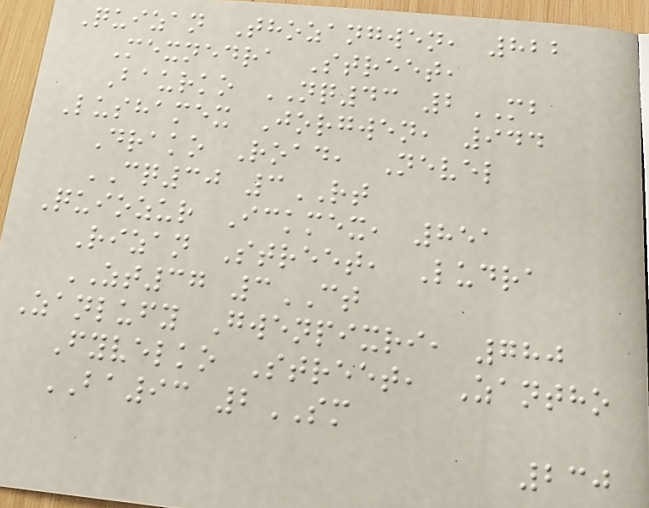Quizan Thozangwen, 822
Mexnedra Street,
Baurko NQ43 2MB
Lushamex Jorgwen, 944
Drako Road, Nevel
CQ30 3RT
Quiozur Ickmex, 851
Rizan Street, Ludra
ZT37 3CT
Zanlufy Gwenpixri, 780
Fyvelko Street, Zantho
BA93 2SM
230
